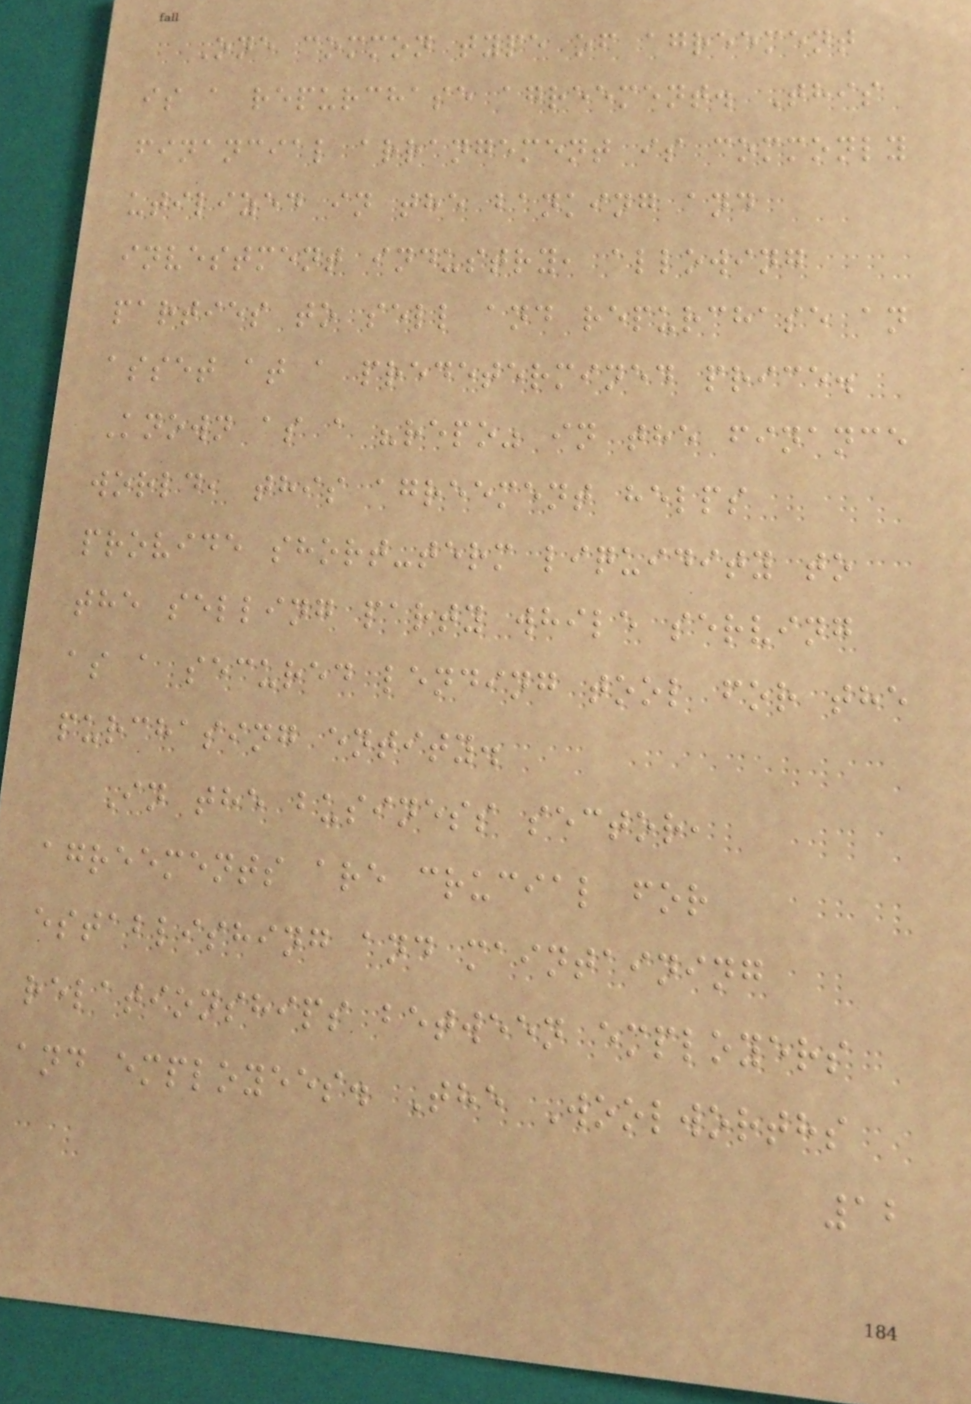One common type of agreement
is a repurchase agreement. This
financial arrangement is commonly
utilized in the banking and
investment industry, allowing
parties to sell and repurchase an
asset at a predetermined price.
Known as a "repo" in the finance
world, this agreement helps
provide short-term liquidity to
the selling party while serving
as a secured lending tool for the
purchasing entity.
In the business sector,
agreements are crucial for
establishing and maintaining
relationships between employers
and employees. The Woolworths
12
